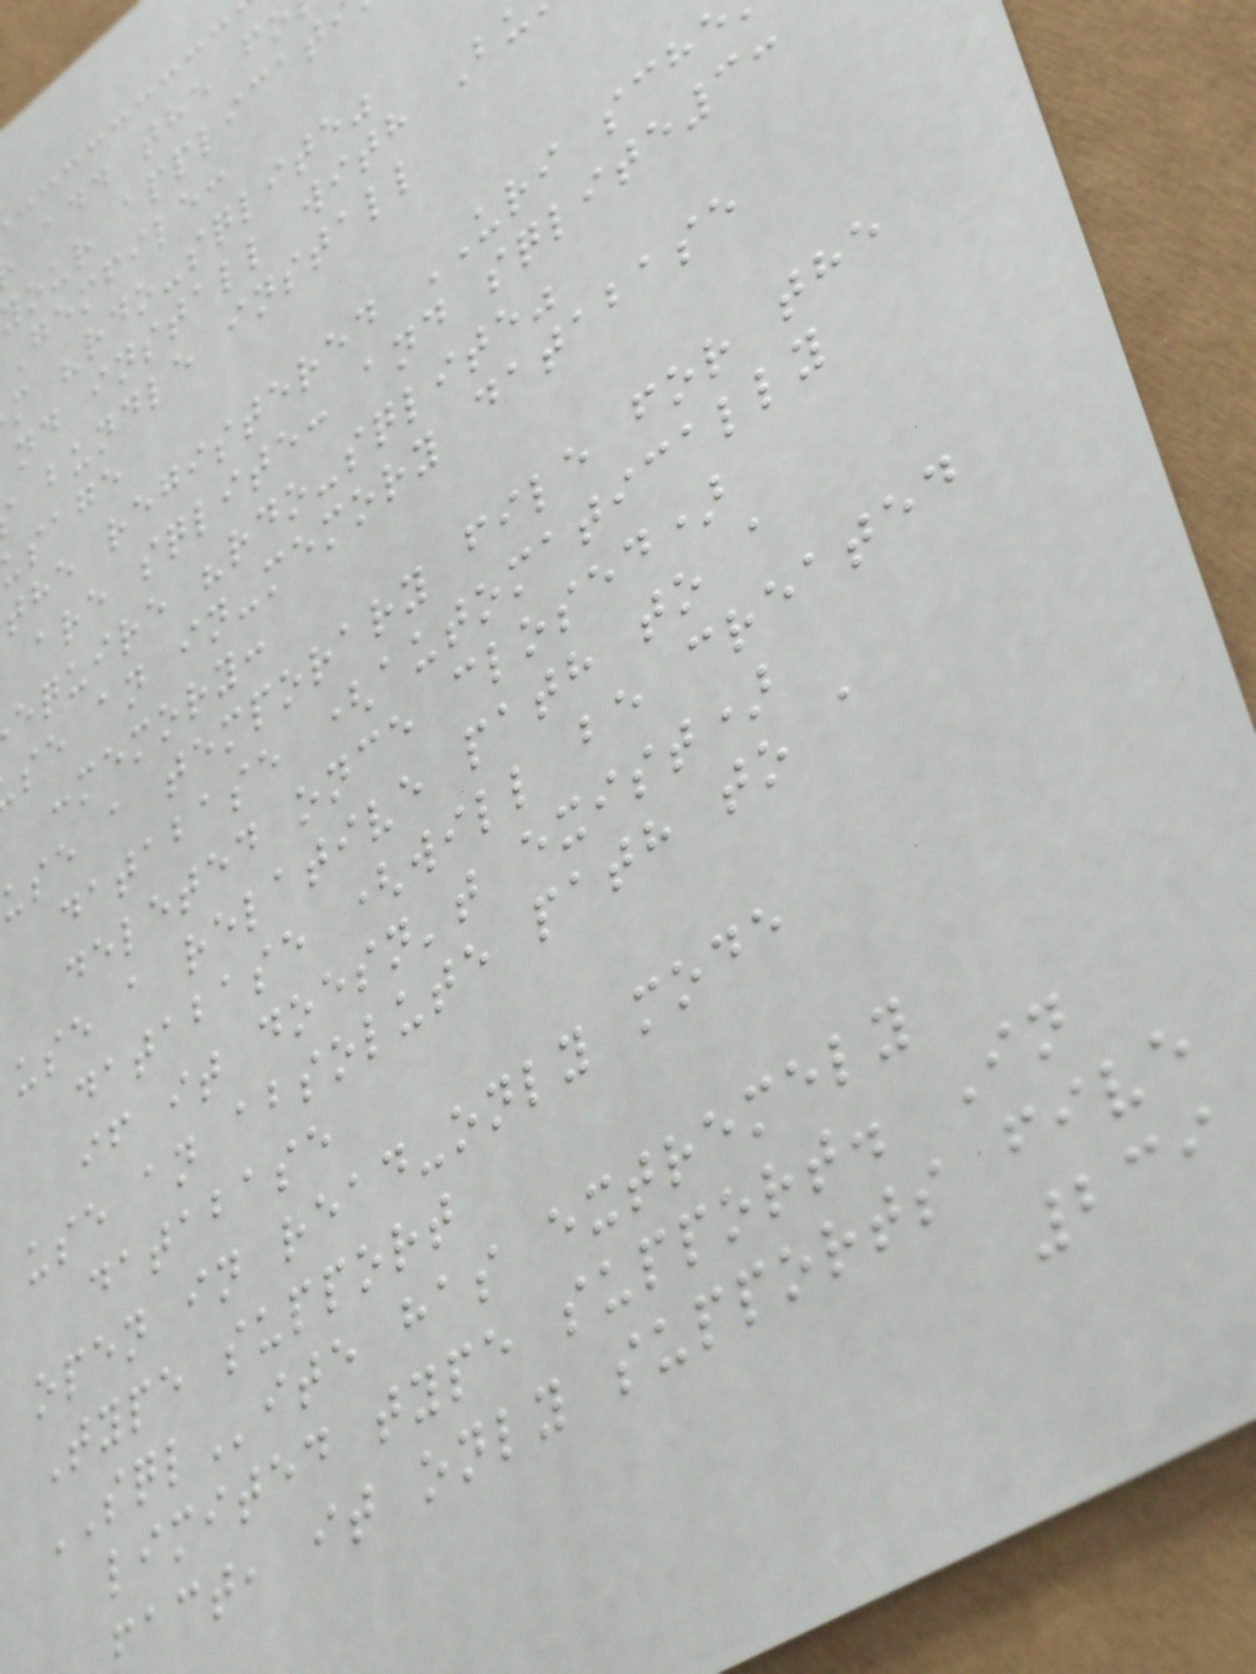add the fo
your applicat
Gemfile:
m "rdo-sqlite"
nd install with B
bundle install
usage
the registered URI sche
are sqlite: and sqlite3:
equire "rdo-sqlite"
se an in-memory database
:memory:
use a temporary file for the
database (automatically
deleted once closed)
use a relative path to a
database (will be created
if it doesn't exist)
use an absolute path to a
database
open in read-only mode
Type support
SQLite has extremely
limited type support. In
act, it only supports five
239
